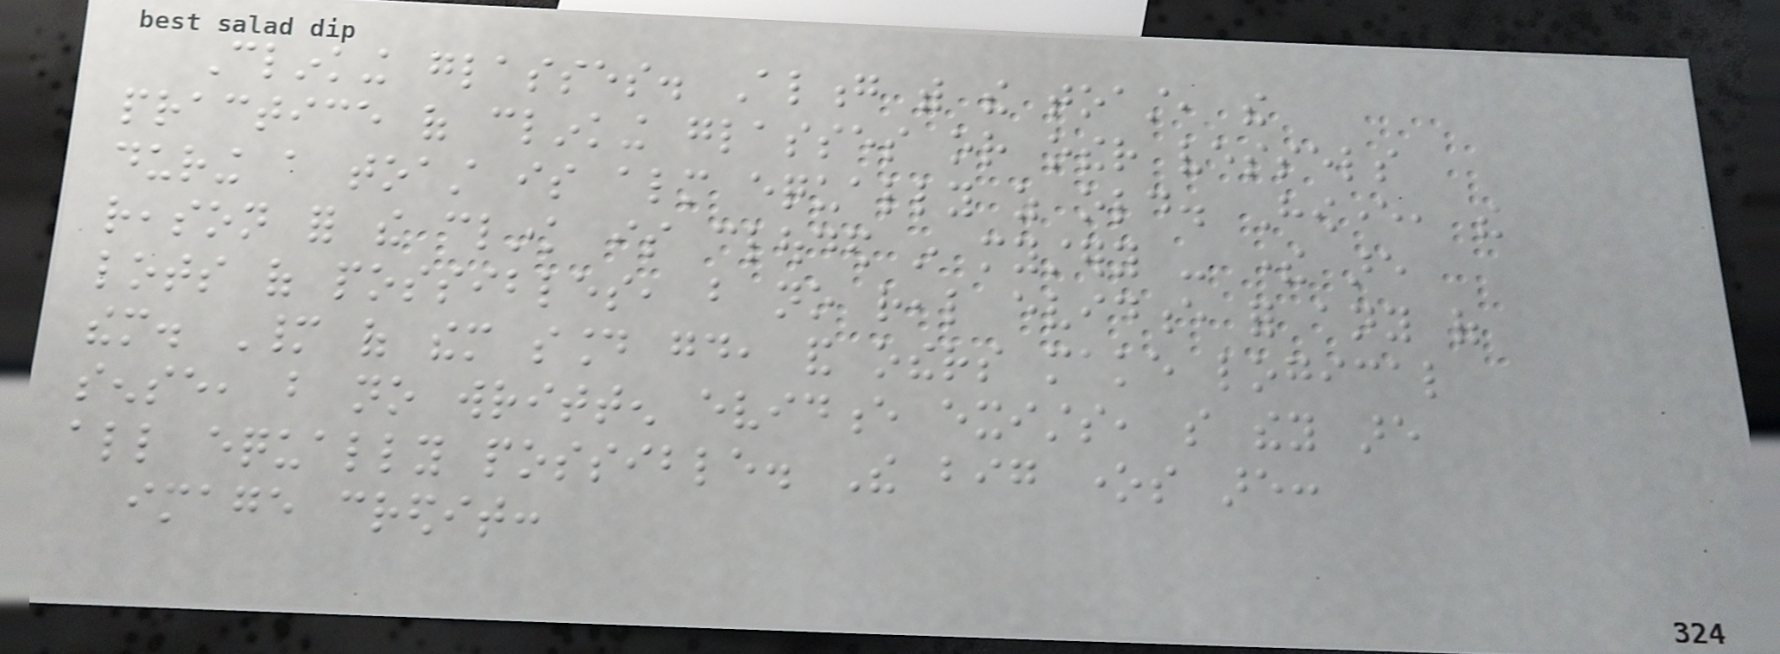Clinking glasses. Along with the toast, the
practice of clinking glasses or other vessels
during a toast is almost equally as old. However, the
reason for the clink is clouded in mystery - there are
lots of possibles, but no real evidence for any of
them. Many of them sound good, and others make logical
sense, but no written evidence exists, so they are
all equally possible. The big ones are:
image credit:
